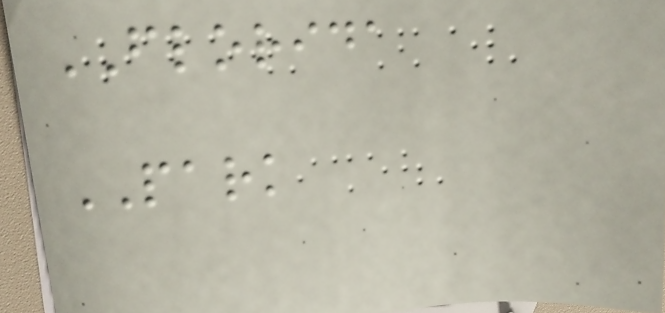FLORIDA
PARK
